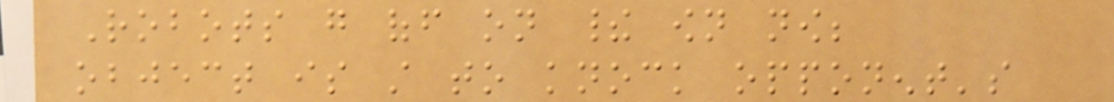Robots go off on their own now;
object is still to knock opponent's
